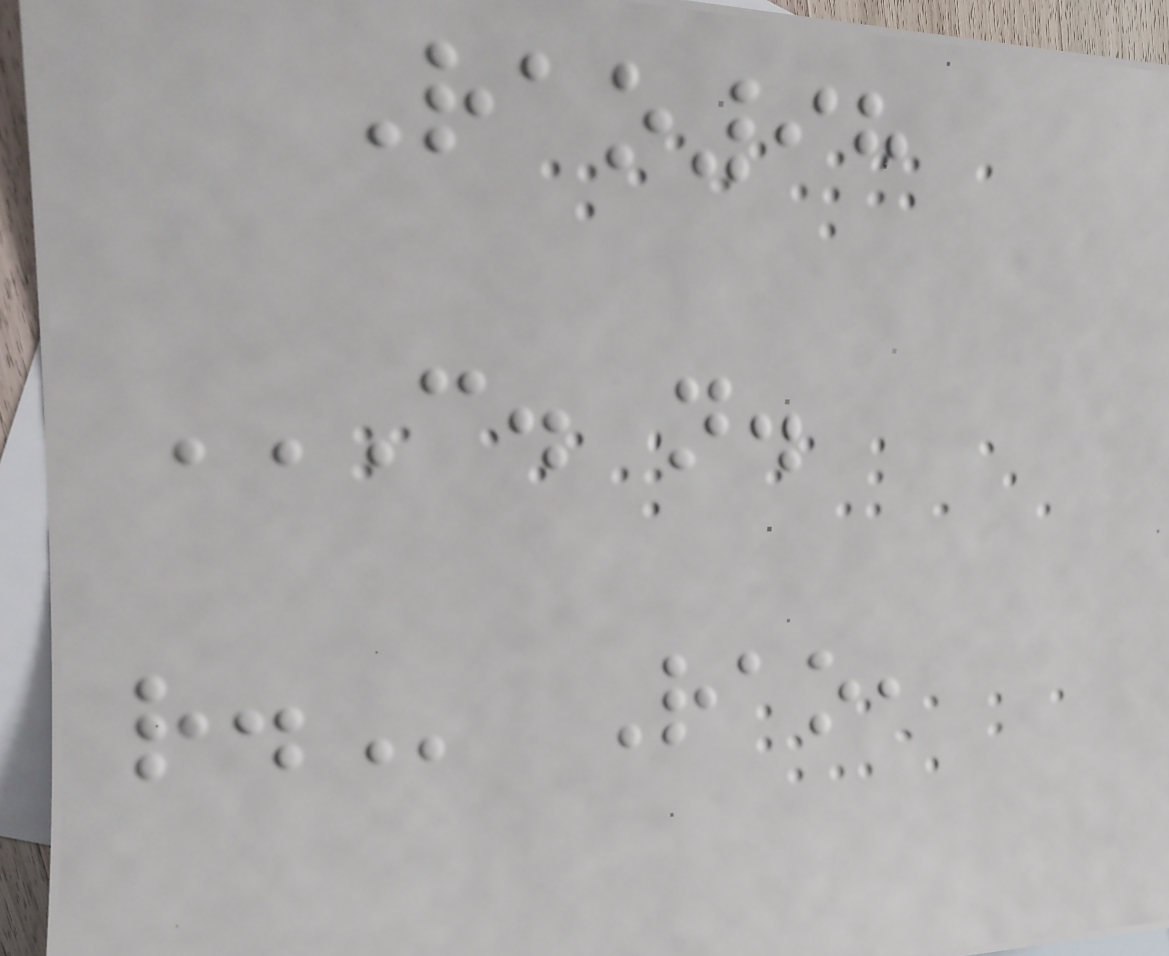Rao98
C. N.
R. Rao,
